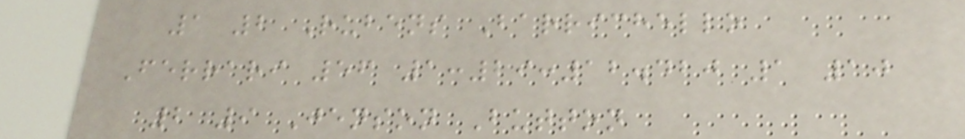1 2 Rubens Barrichello
Ferrari 56 1:29:12.420 1 10
2 9 Jenson Button
